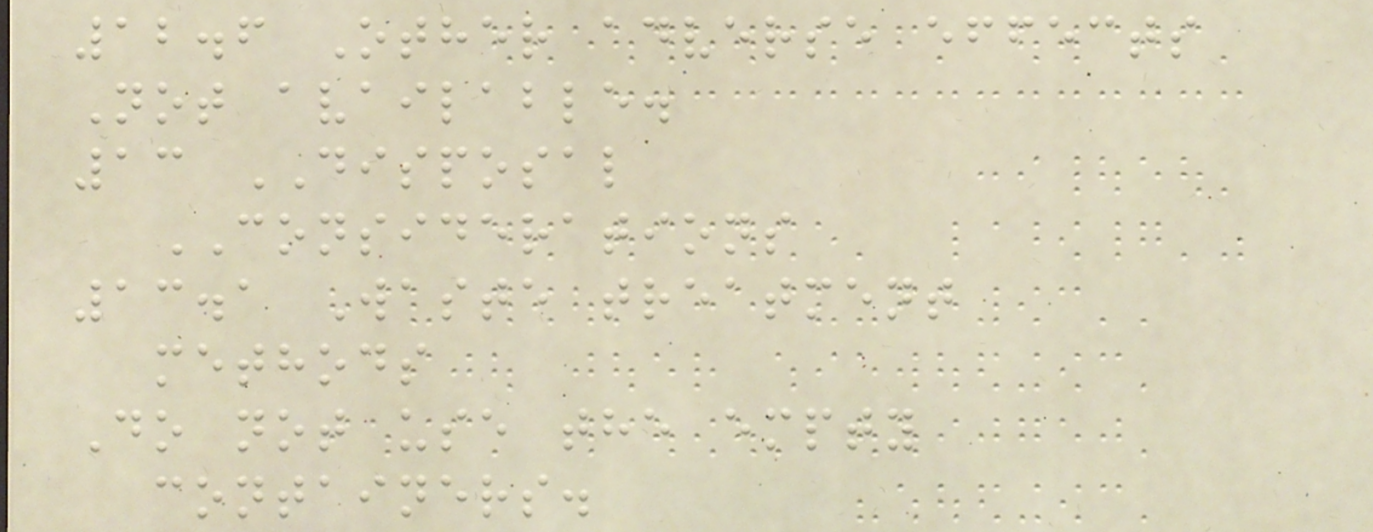12.6 Other adverse effects
Not available.
13 DISPOSAL
CONSIDERATIONS
13.1 Waste treatment
methods
Do not use the empty
containers.
